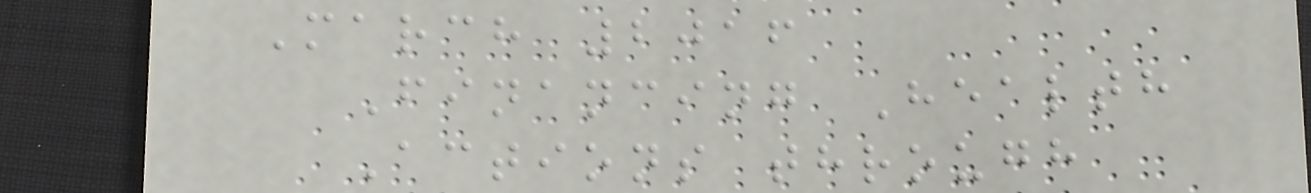March 2016
Financing Health
Actions through
